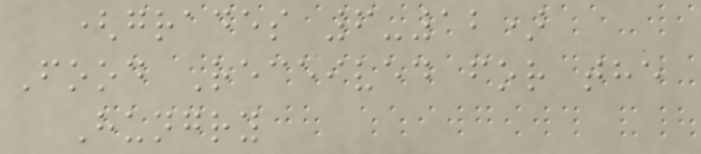(grades 6-12)
Food Received for the
Hungry
